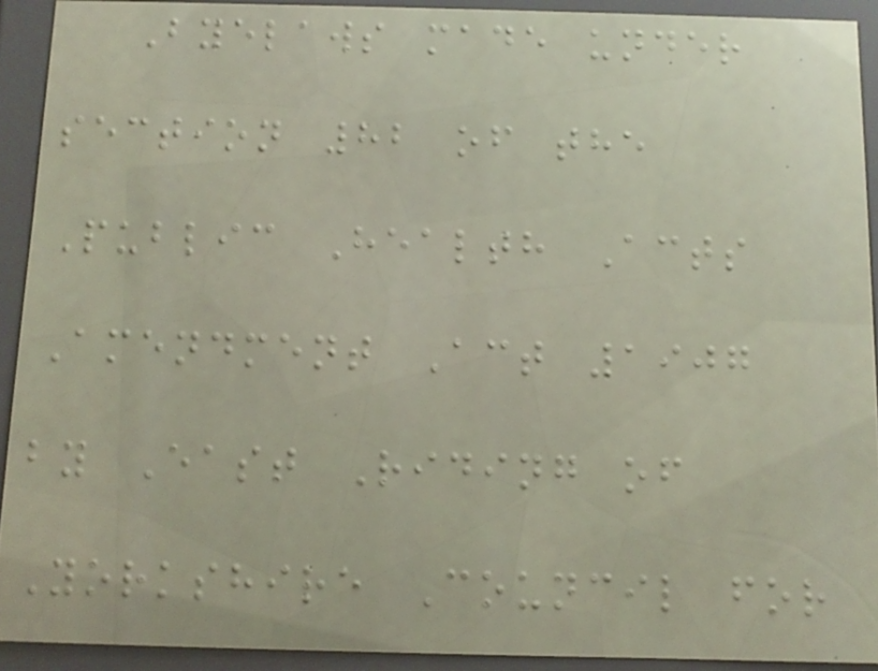Byelaws made under
section 82 of the
Public Health Acts
Amendment Act 1907
by East Riding of
Yorkshire Council for
